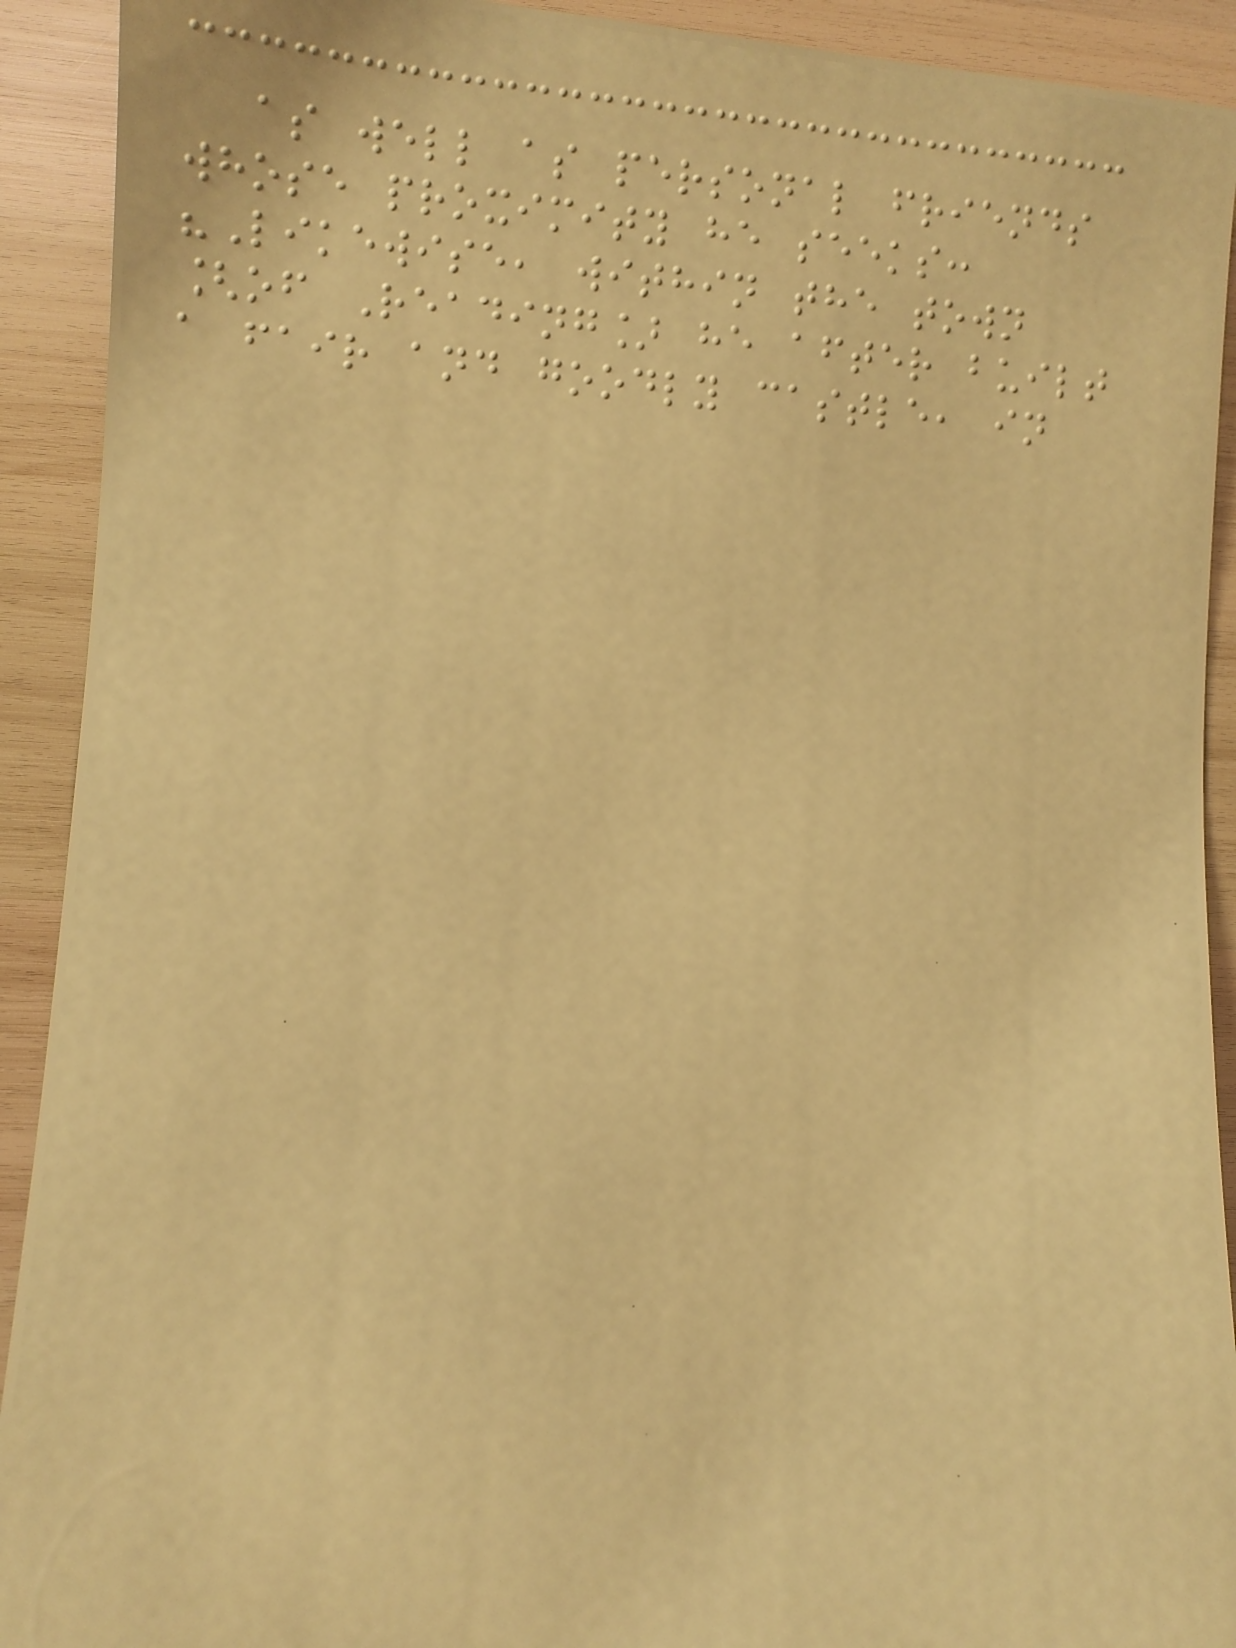as well as personal friends
whose proximity he seeks:
"Likewise, within the town
[of Reading] he after built
a fair and goodly castle, in
